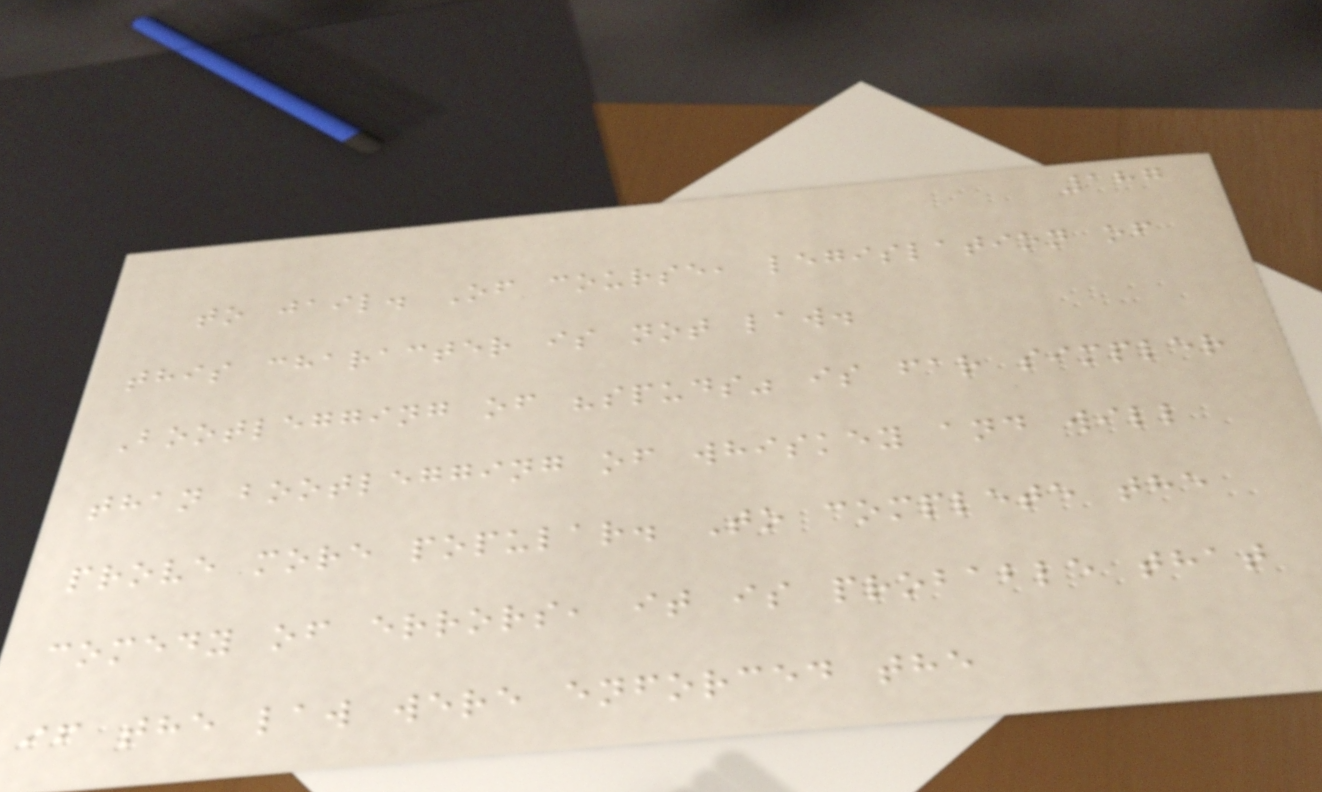187
to jail. Of course, legislation of
this character is not law.
Bootlegging of "spuds" is far simpler
than bootlegging of whiskey and will
prove more popular. To complete the
comedy of errors, it is probable that
if the law were enforced the
